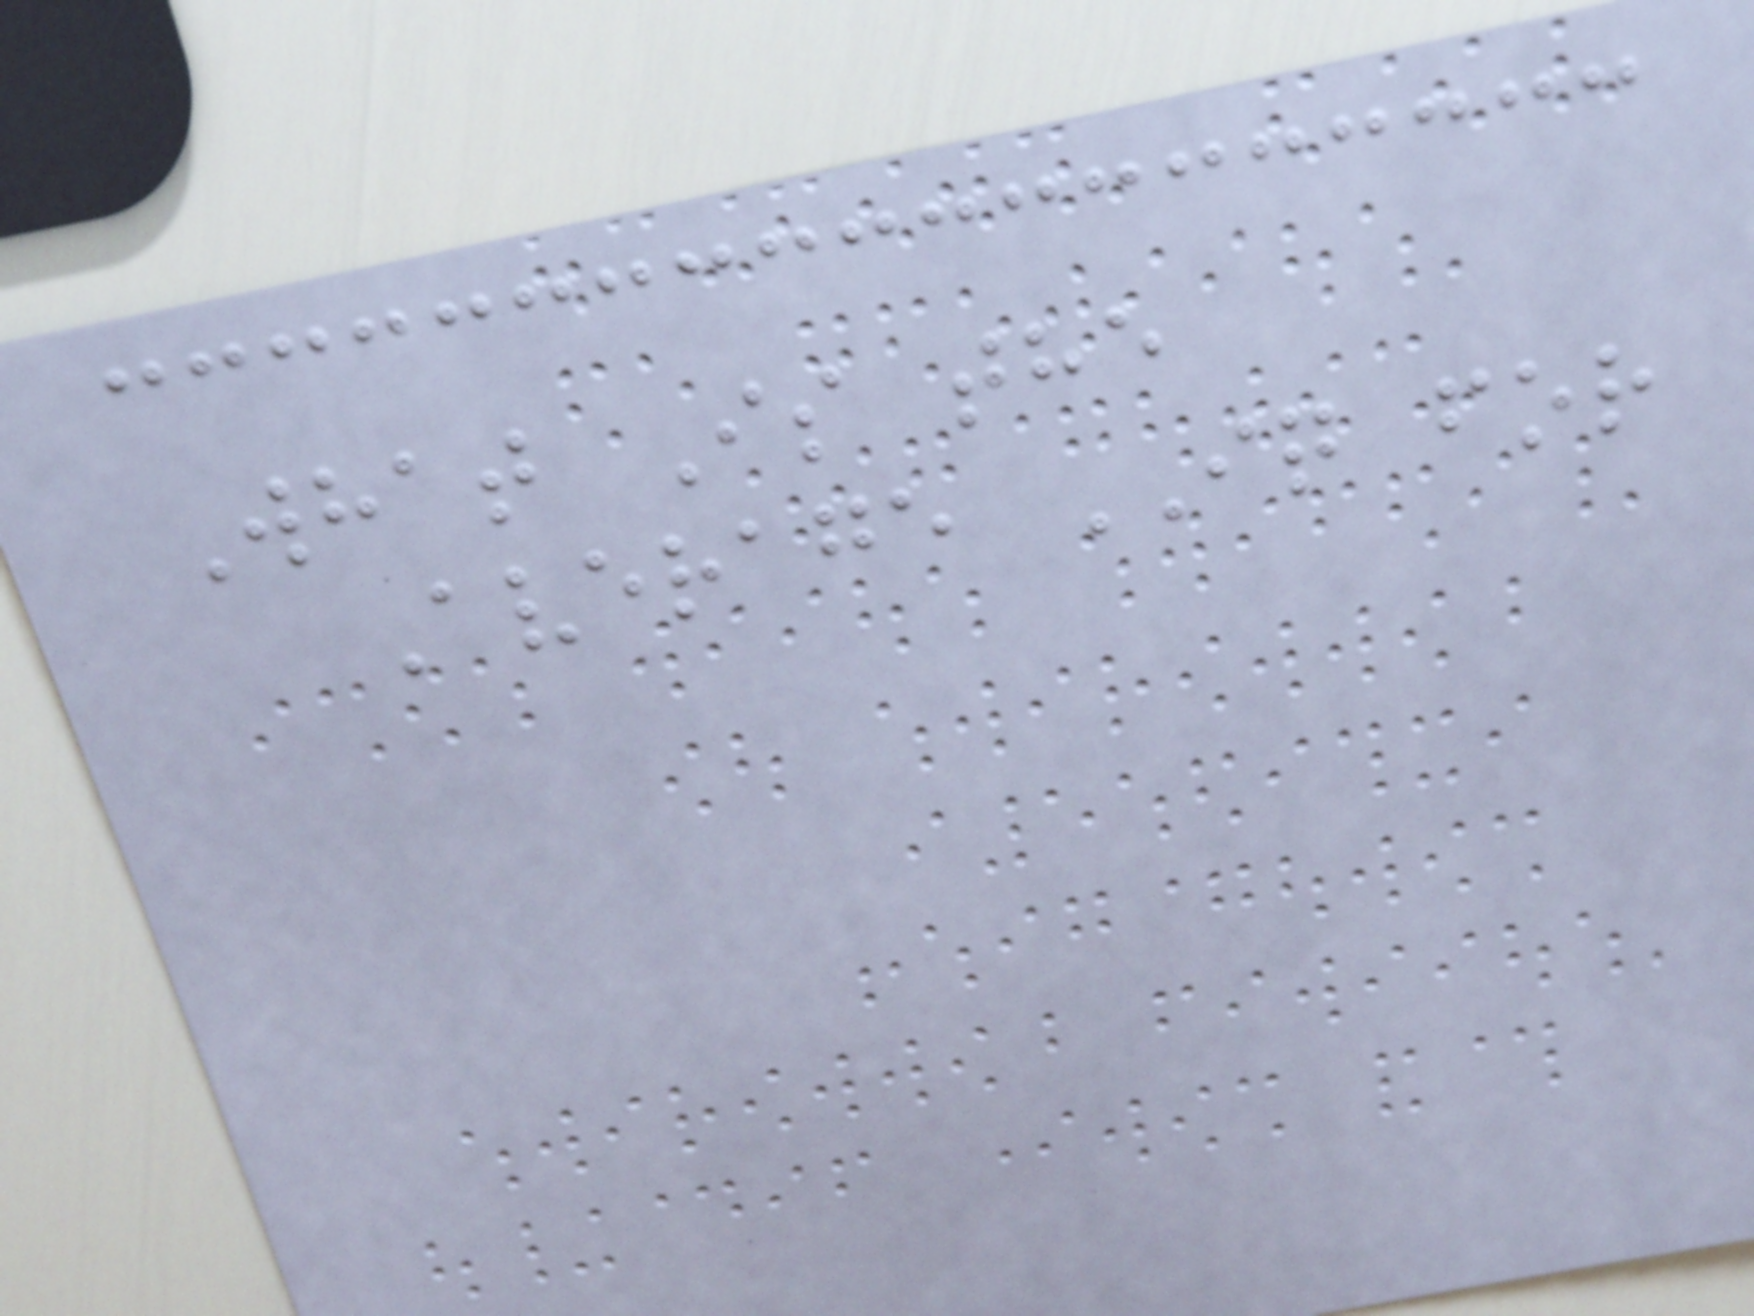What Is the
Average IQ for
